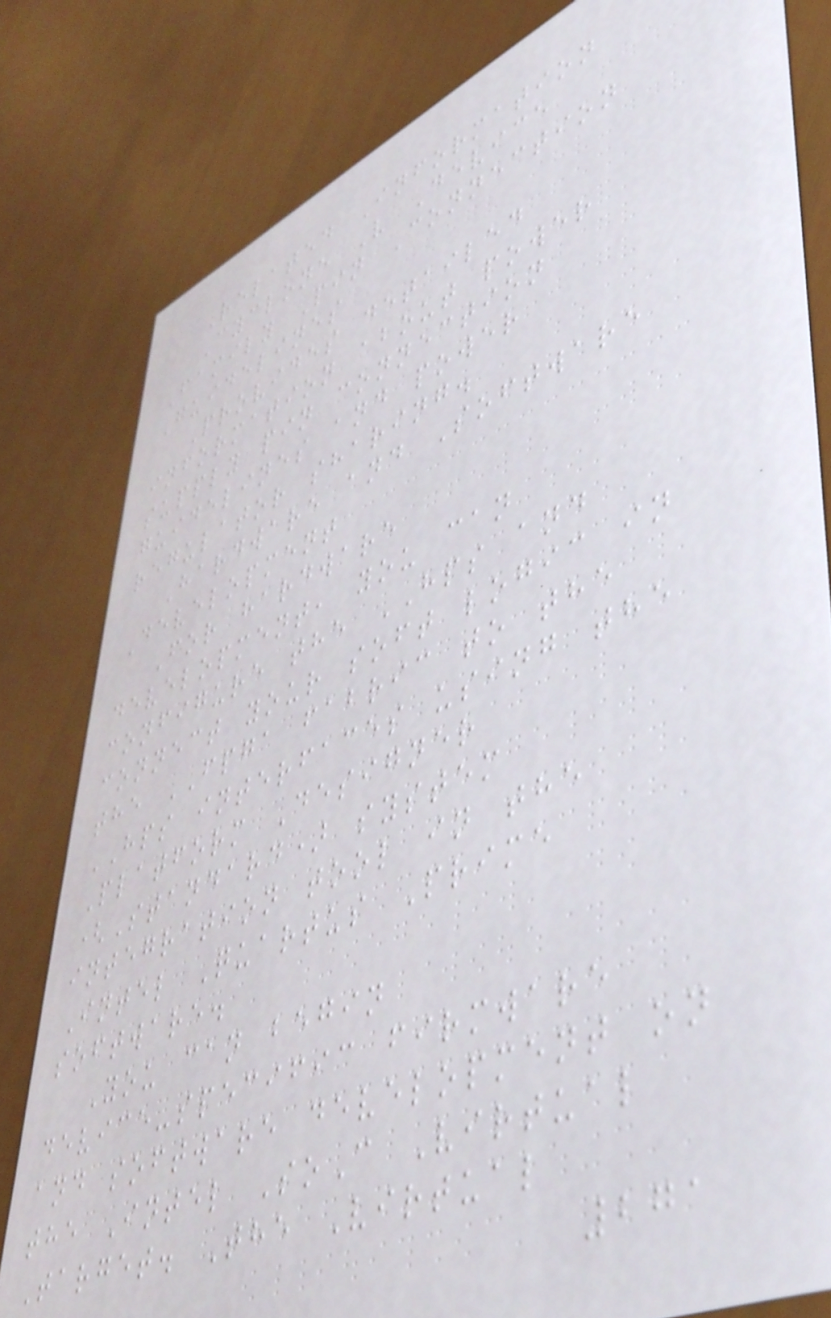Related Information
Cyclone V Device
Family Pin Connection
Guidelines
Provides detailed
information about power
supply pin connection
guidelines and power
regulator sharing.
Hardware and Software
Development
For hardware
development, you can
configure the HPS and
connect your soft logic in
the FPGA fabric to the
HPS interfaces using the
Platform Designer
(Standard) system
integration tool in the
Intel Quartus Prime
software.
You can begin
device-specific firmware
and software development on
the Intel SoC Virtual
Target. The Virtual
271
